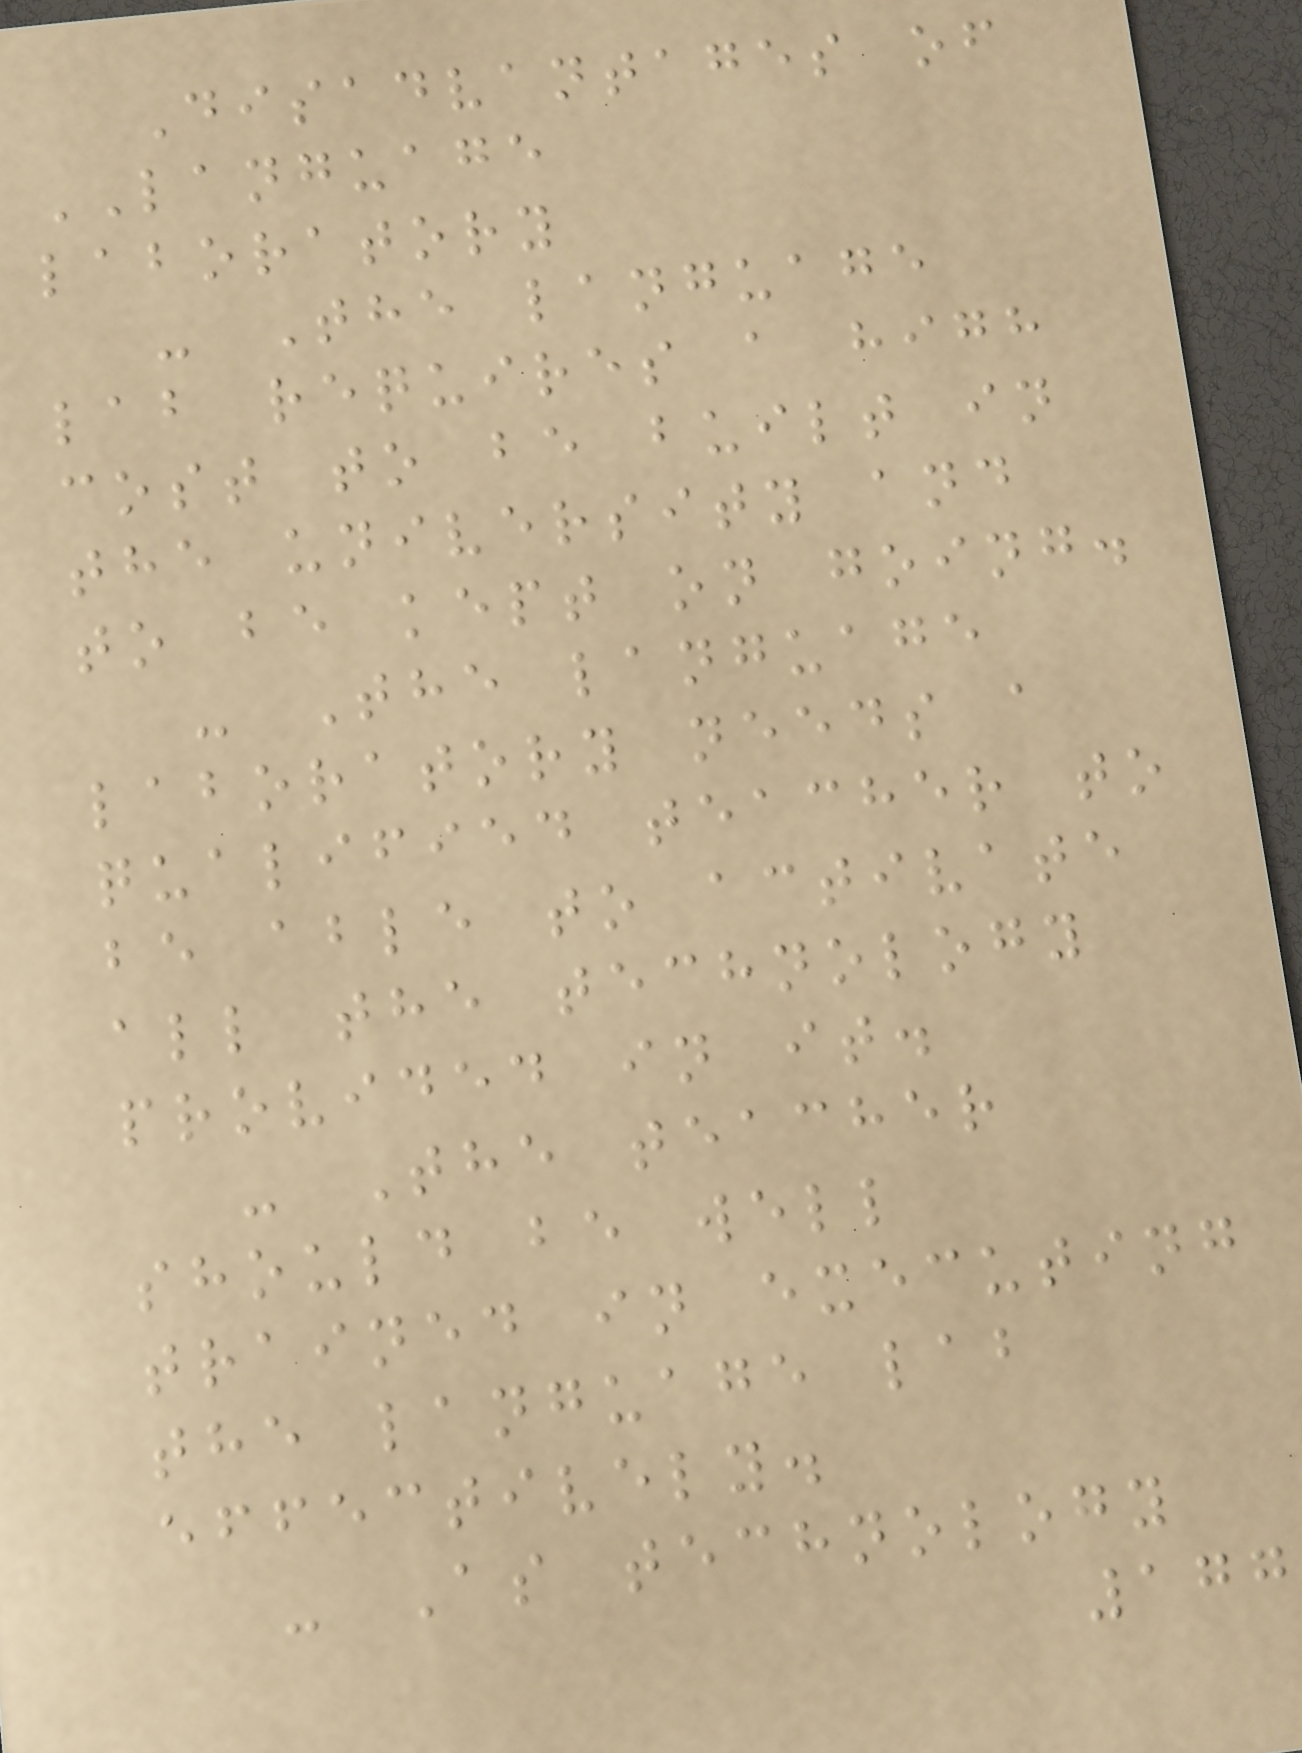Disadvantages of
LANGUAGE
laboratory
- The language
lab requires a high
cost to be built in
the university and
to be kept on going.
- The language
laboratory needs a
qualified teacher to
be able to activate
all the technology
provided in it.
- The teacher
should be well
trained in executing
the language lab
effectively.
- As technology
177
